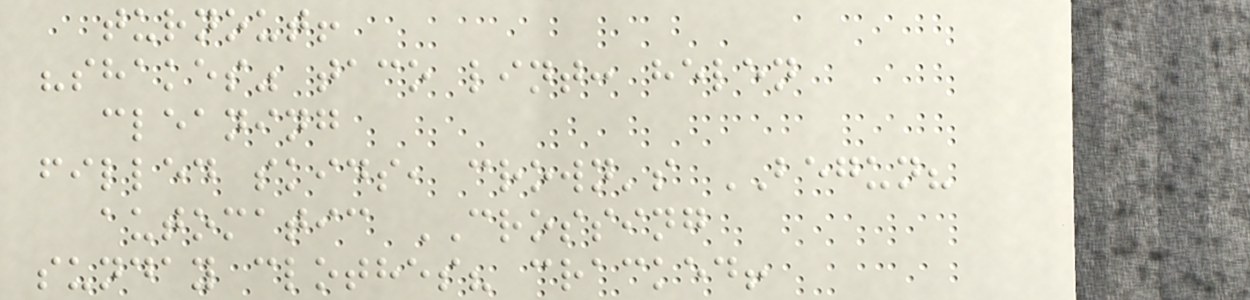turnout!
"shakes" taco lint: helen
cleaning
filled skids, crown's BEGUN?
automatic CROSSING
sunday clothes? cracked!
